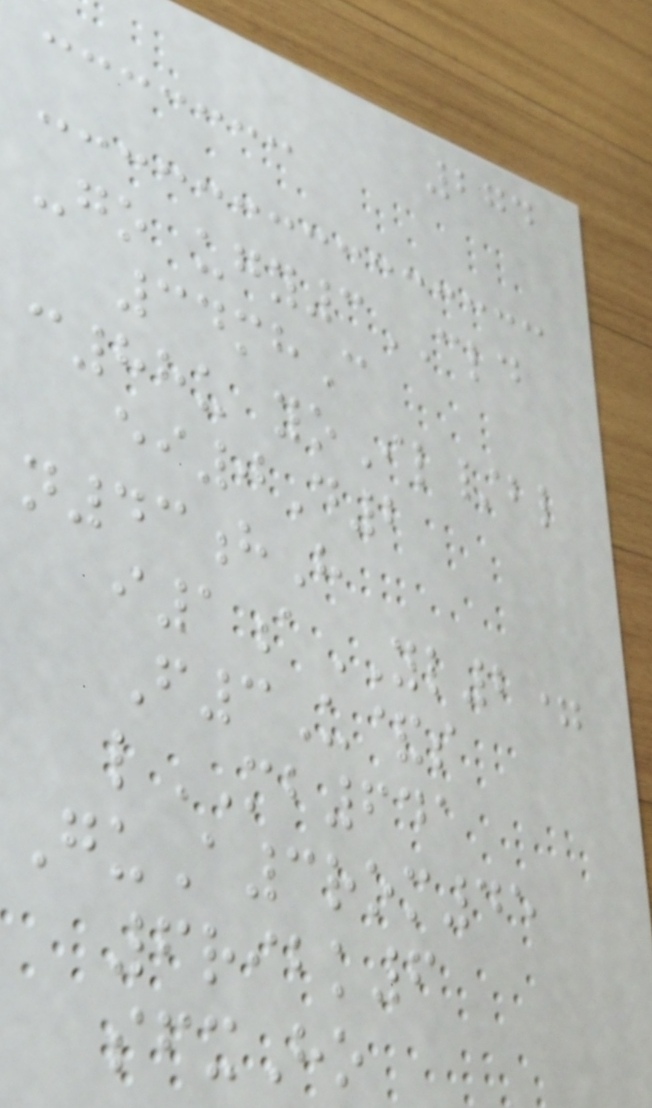274
-go ugy3CLD
34mhC
c88u yoIl/bl
ei0D2
n43hH
i1aYL2=
F3U&s
lMB641
GuA3rom45
6ribk6
sfxHo
